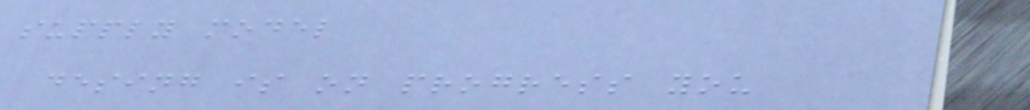supply model
desing is on progress you
